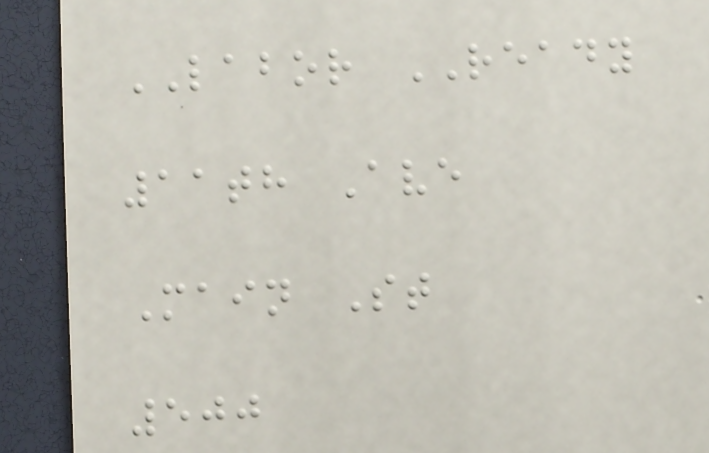LABOR READY
11th Ave
Main St
500
